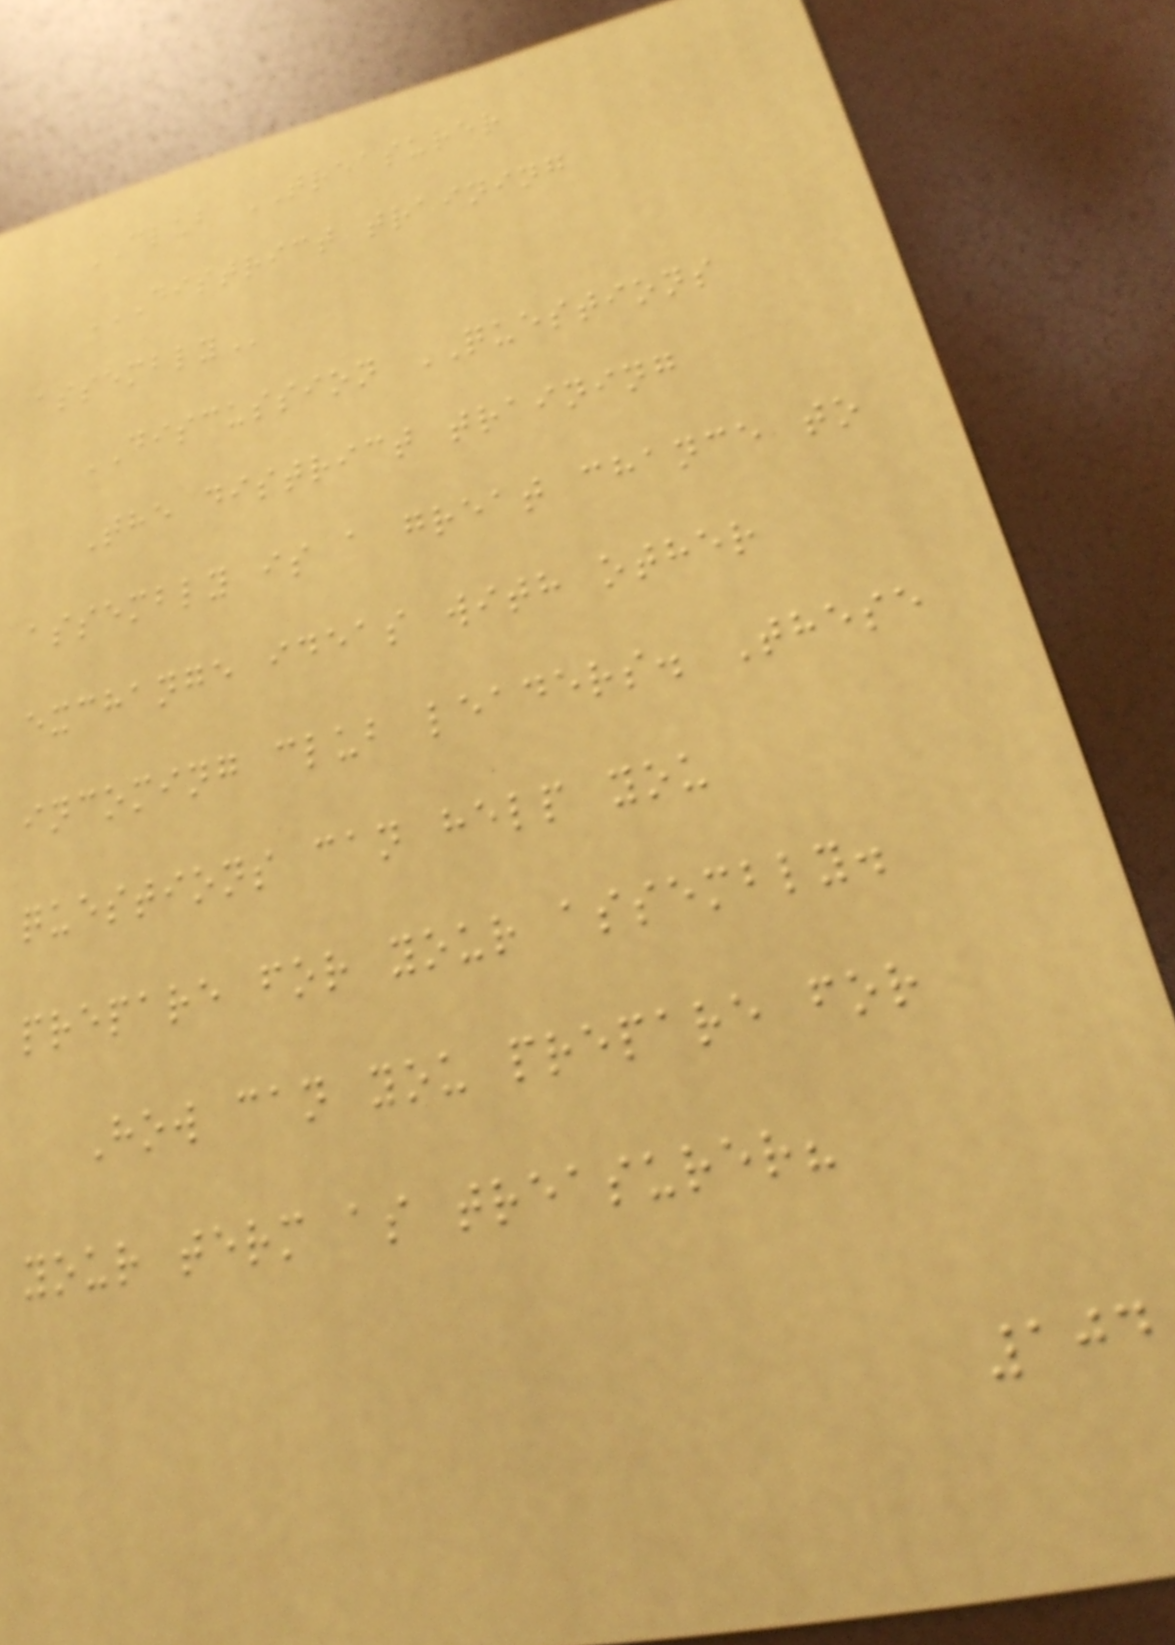CLUB TREASURER
DISTRICT TRAINING
ASSEMBLY
DISCUSSION QUESTIONS
The district training
assembly is a great chance to
exchange ideas with other
incoming club leaders. These
questions can help you
prepare for your assembly.
How can you prepare for
your term as treasurer?
104
